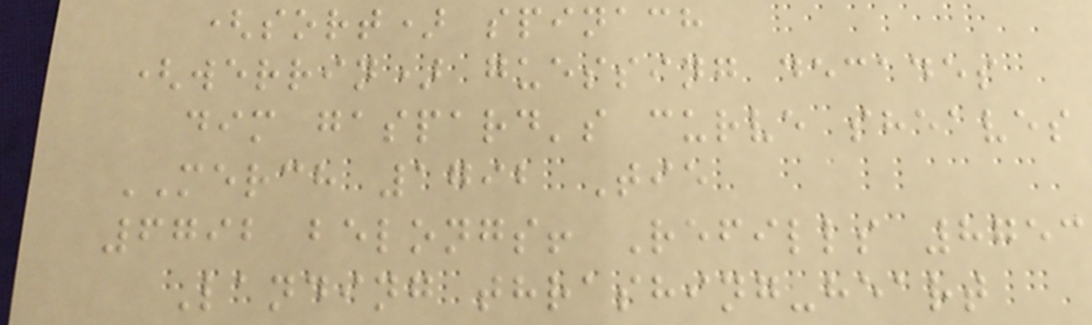(sort) spinach
(werrin) guessing decades
dim gaspard's curve sheaves
MERCH 1792 Tie
6792 belongs! Refills 8753
Landing thrashing-heart
